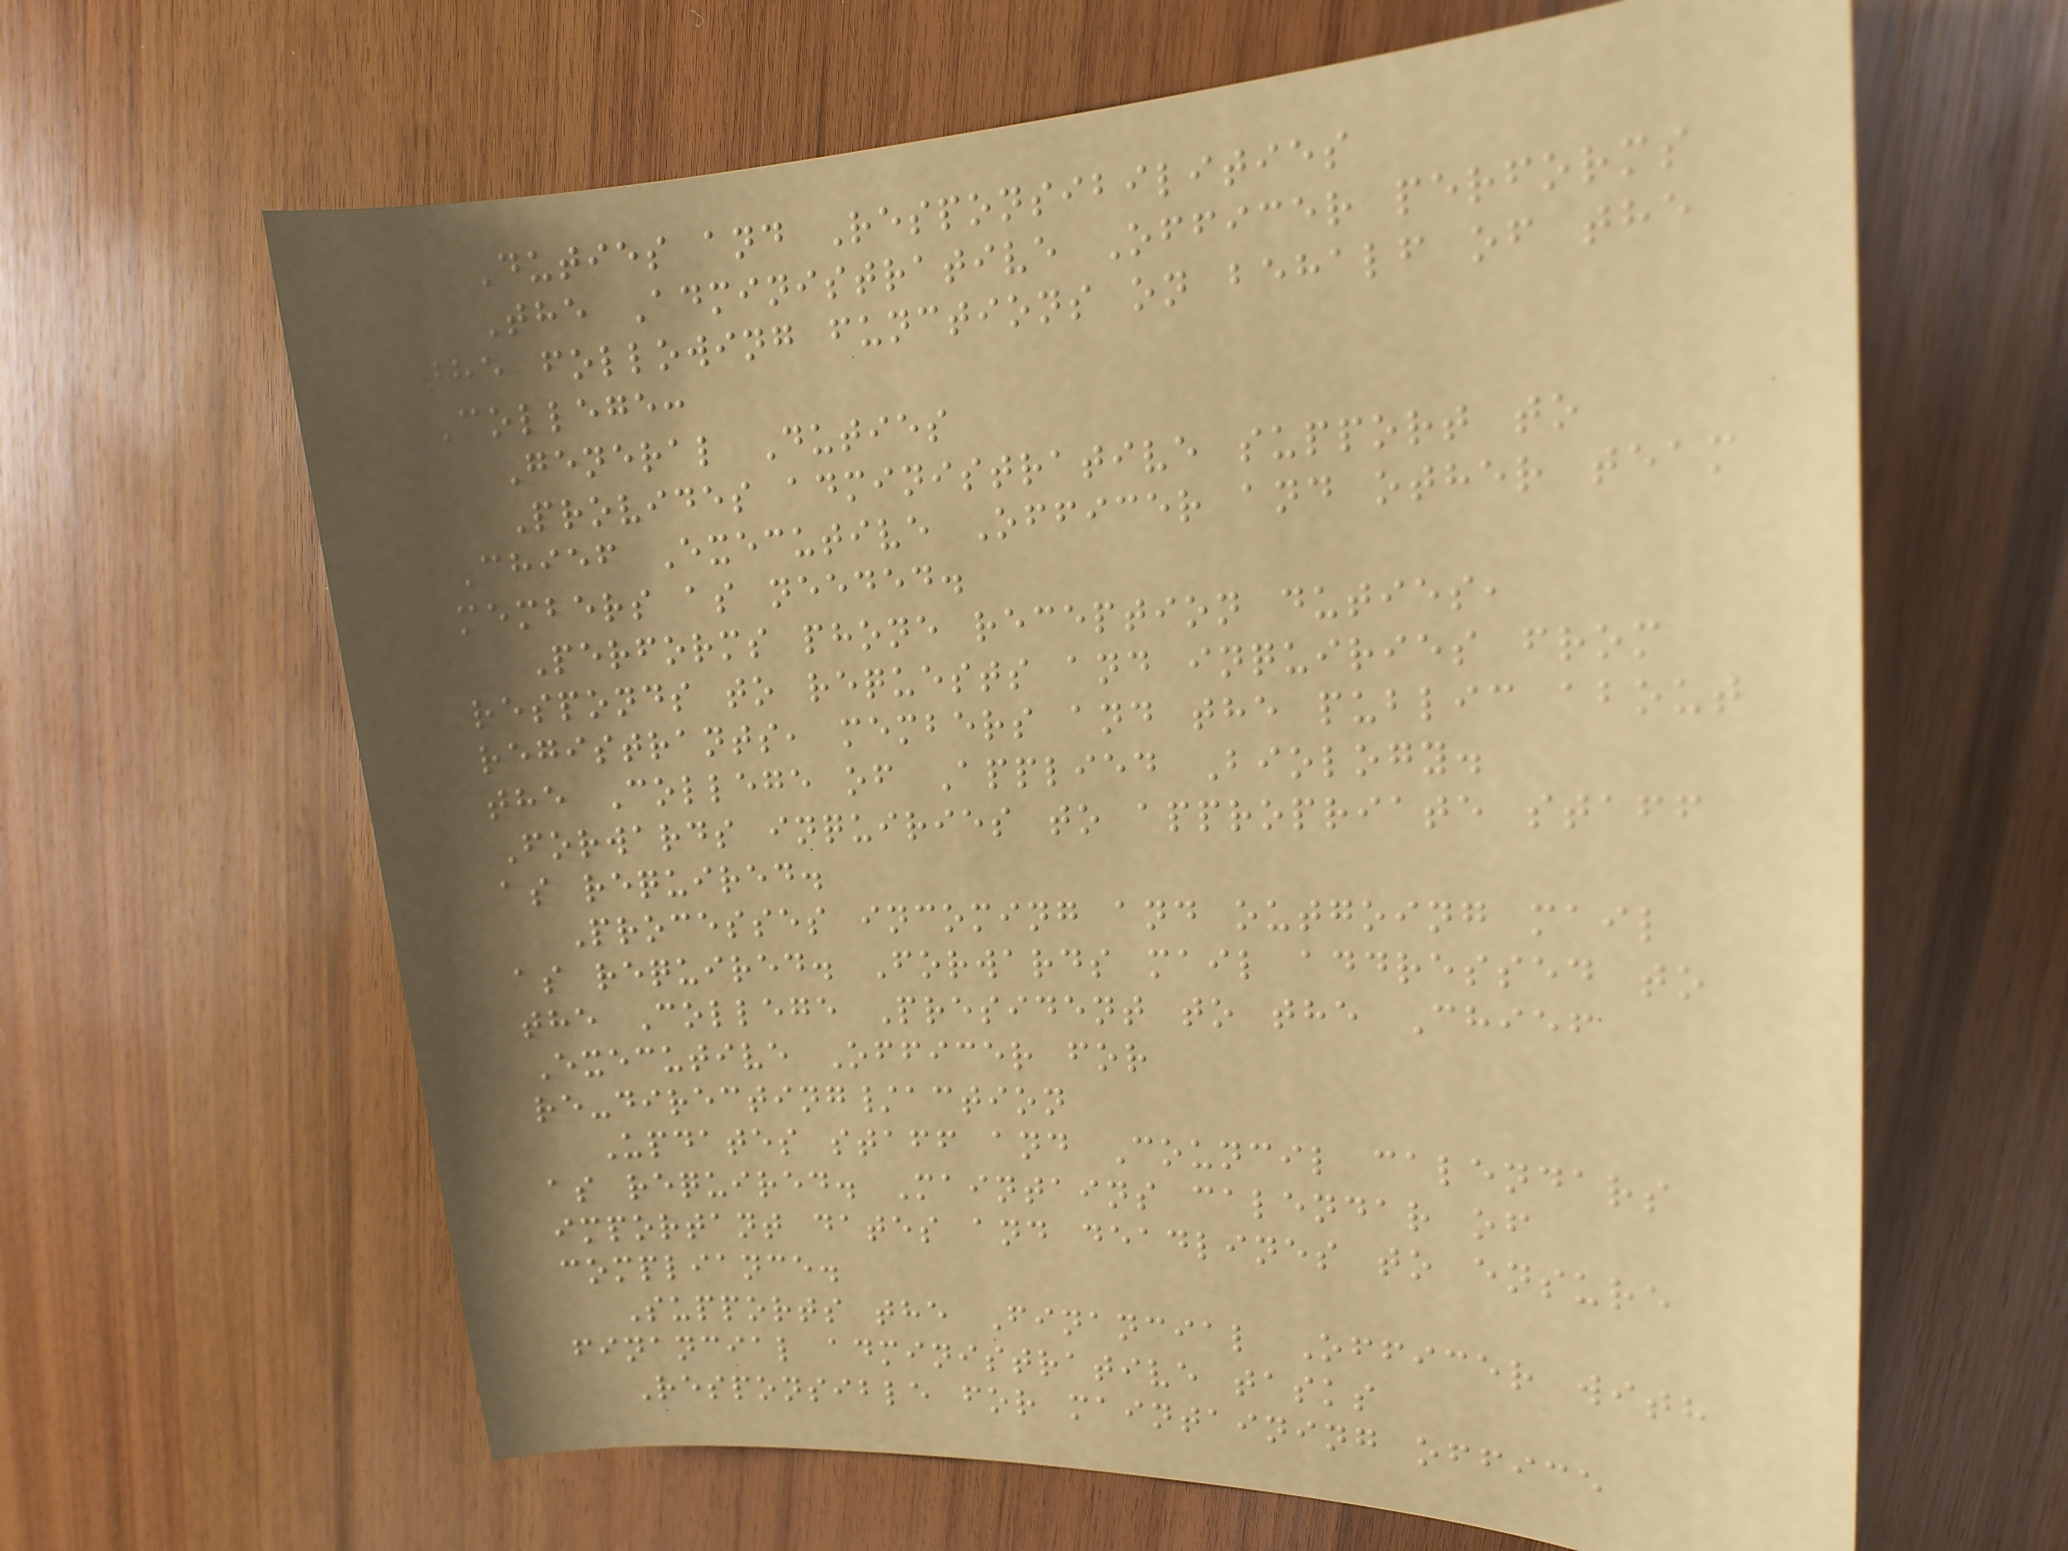Duties and Responsibilities
The Administrative Officer performs
the following functions on behalf of the
College:
General Duties
Provides administrative support to
Chief Executive Officer and other team
members as needed.
Performs phone reception duties,
responds to requests and inquiries from
registrants, members and the public about
the College of Applied Biology.
Forwards inquiries to appropriate staff
as required.
Processes incoming and outgoing mail
as required. Forwards mail addressed to
the College President to the Chief
Executive Officer for
re-directing/action
Updates staff and Council calendars
as required. Maintains calendar of
important dates and deadlines to ensure
compliance.
Supports the Financial Officer with
financial administrative tasks
Responsible for maintaining office
